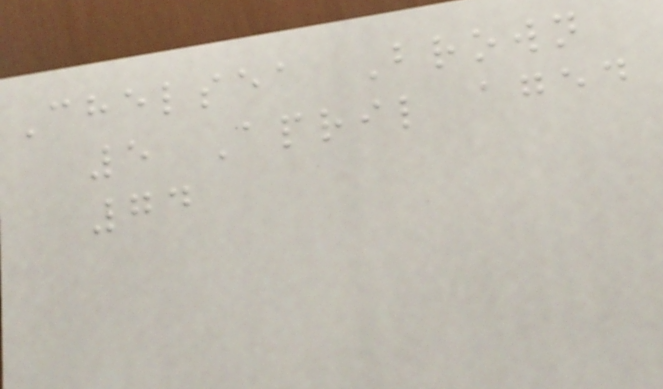Chelsea Brown
5 April aged
74
